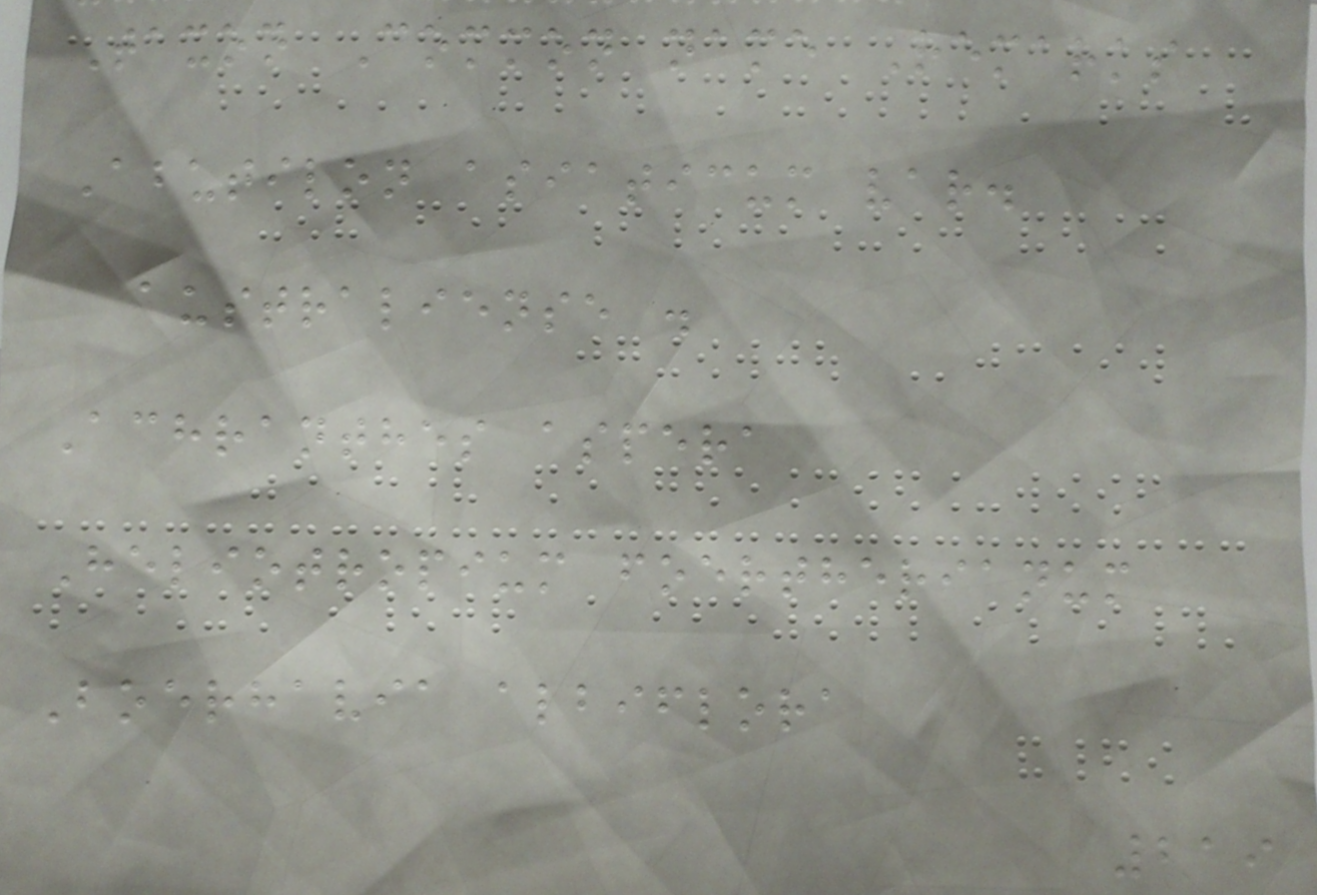Taxon Common name Remarks
Abutilon asiaticum var.
australiense .
Achranthes aspera
Heliotropium foertherianum
Boerhavia albiflora
219
